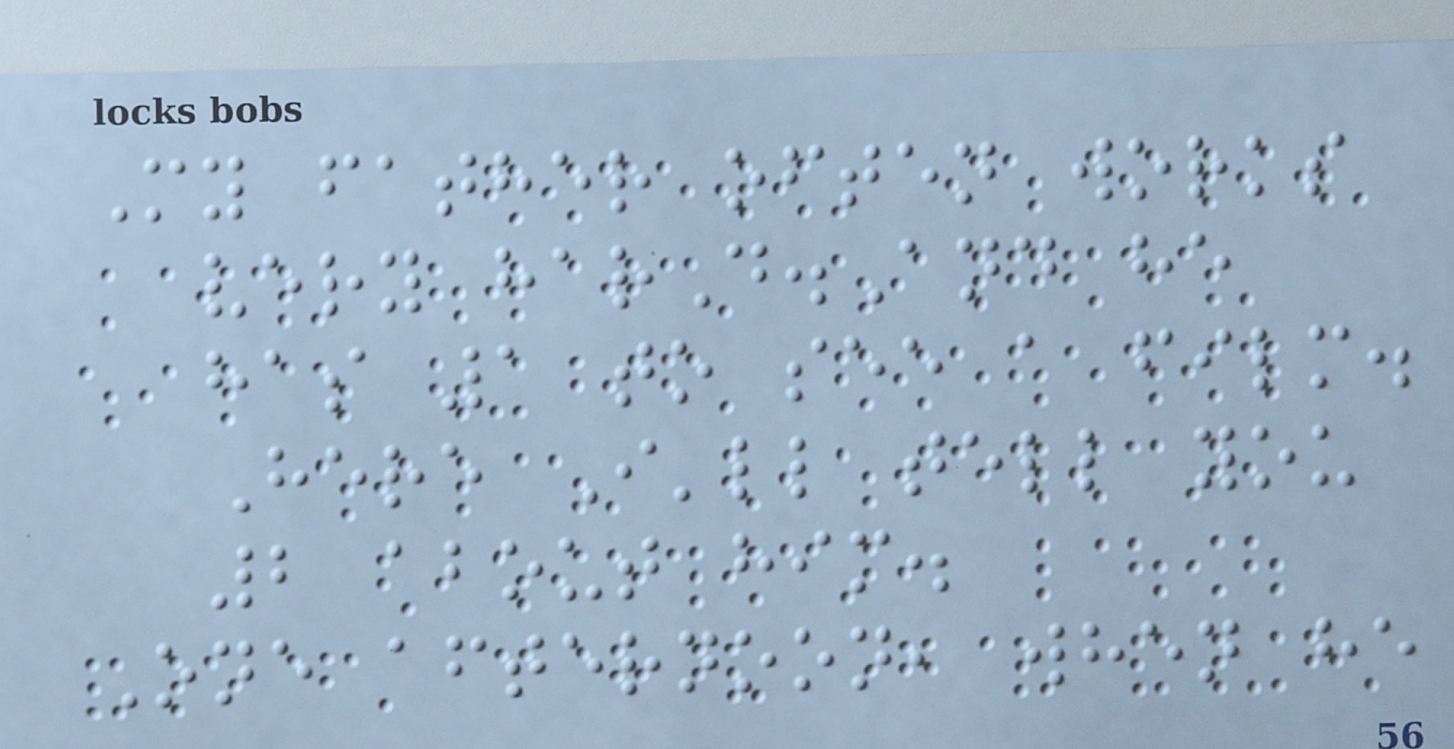My father often works
very harD.And he
has 1 to see a film.
Here I'll tell you
2 about him.
One afternoon, when he
